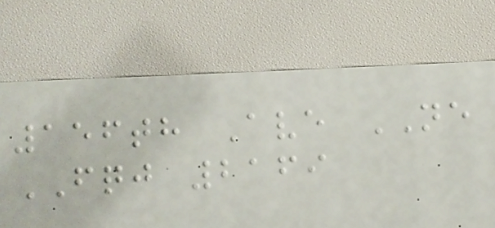156th Ave NE
FQJ 2169
